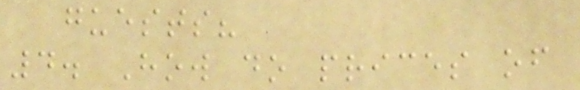guests?
4. How do prices of
